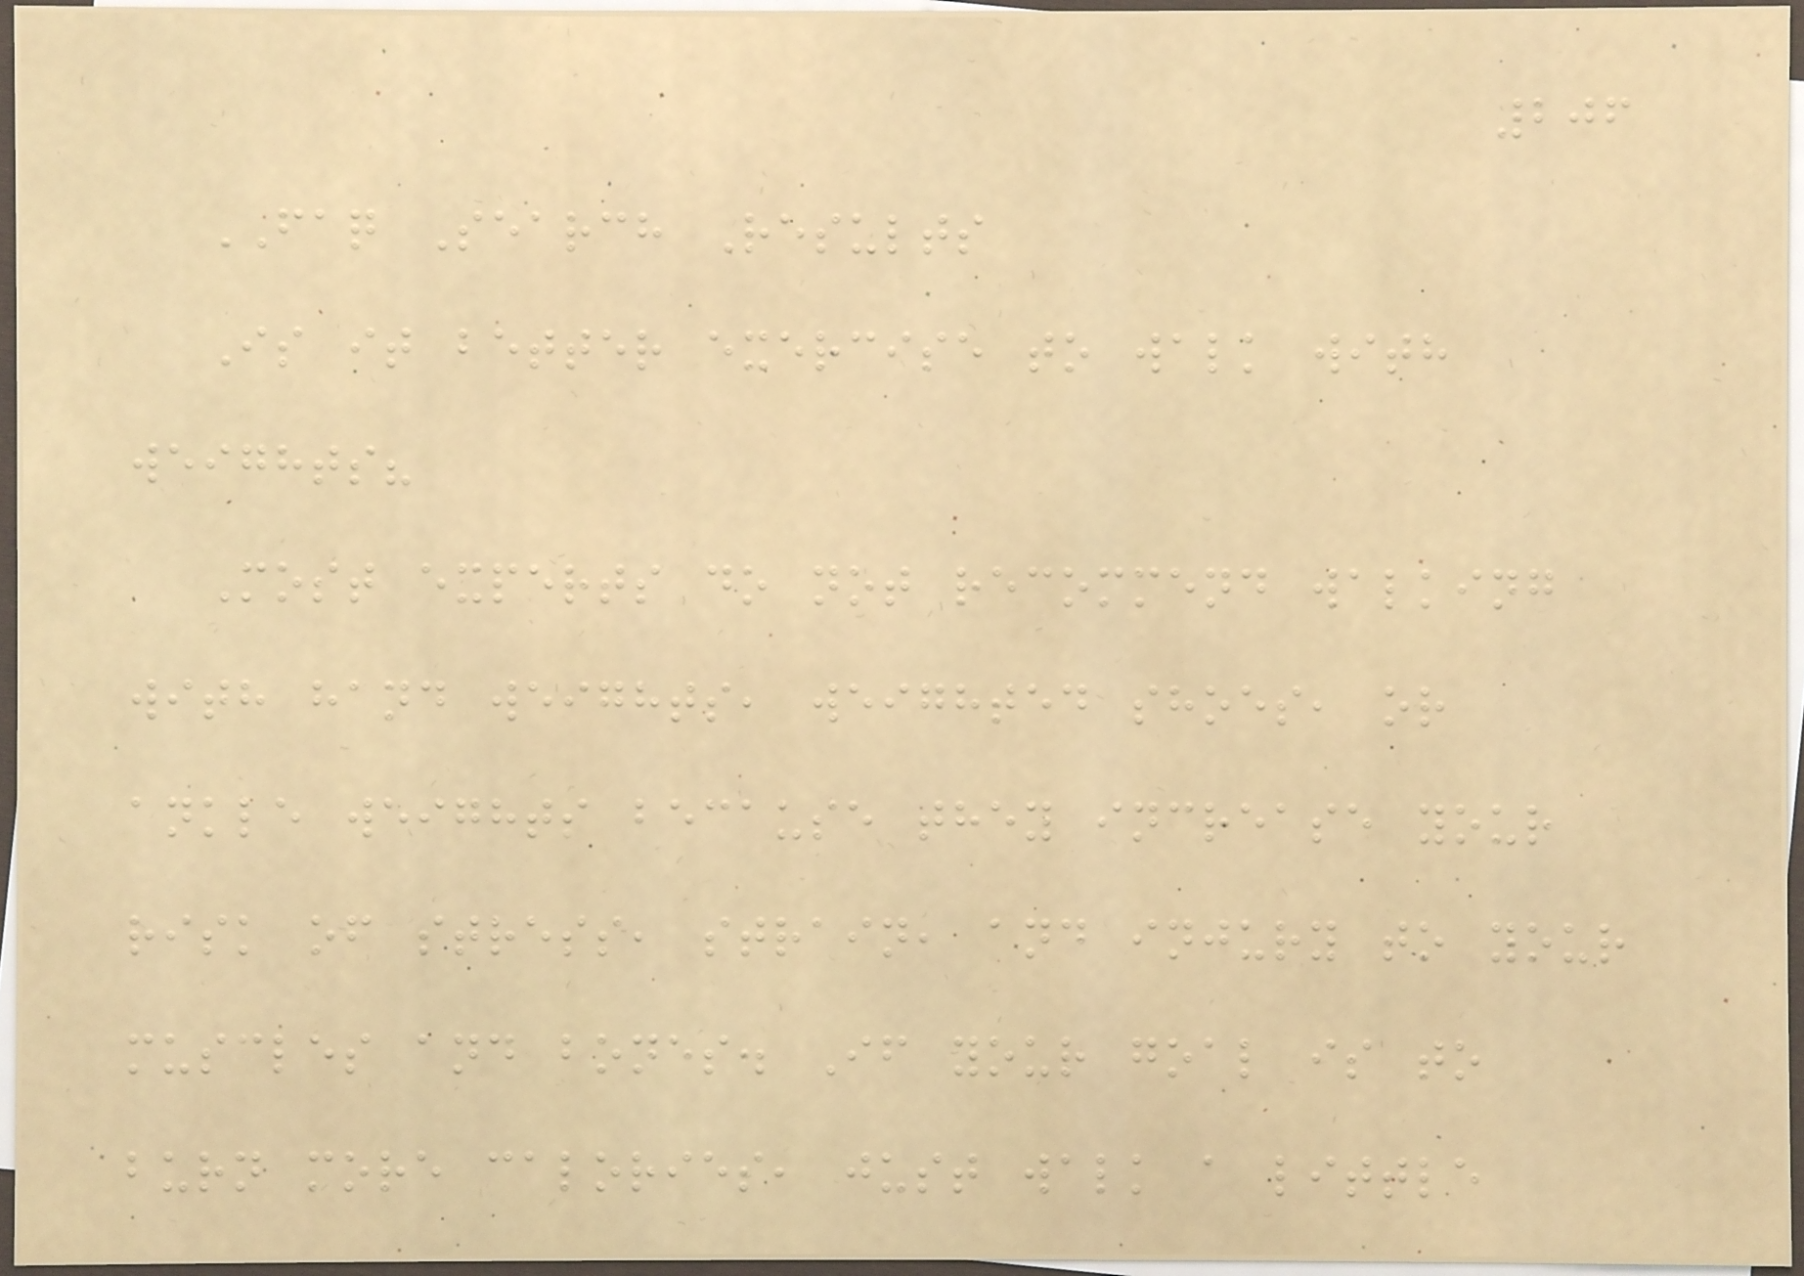206
FAQ Search Results
Is it better exercise to walk with
weights?
Most experts do not recommend walking
with hand weights, weighted shoes, or
ankle weights because they increase your
risk of stress, strain, and injury to your
muscles and bones. If your goal is to
burn more calories, just walk a little
